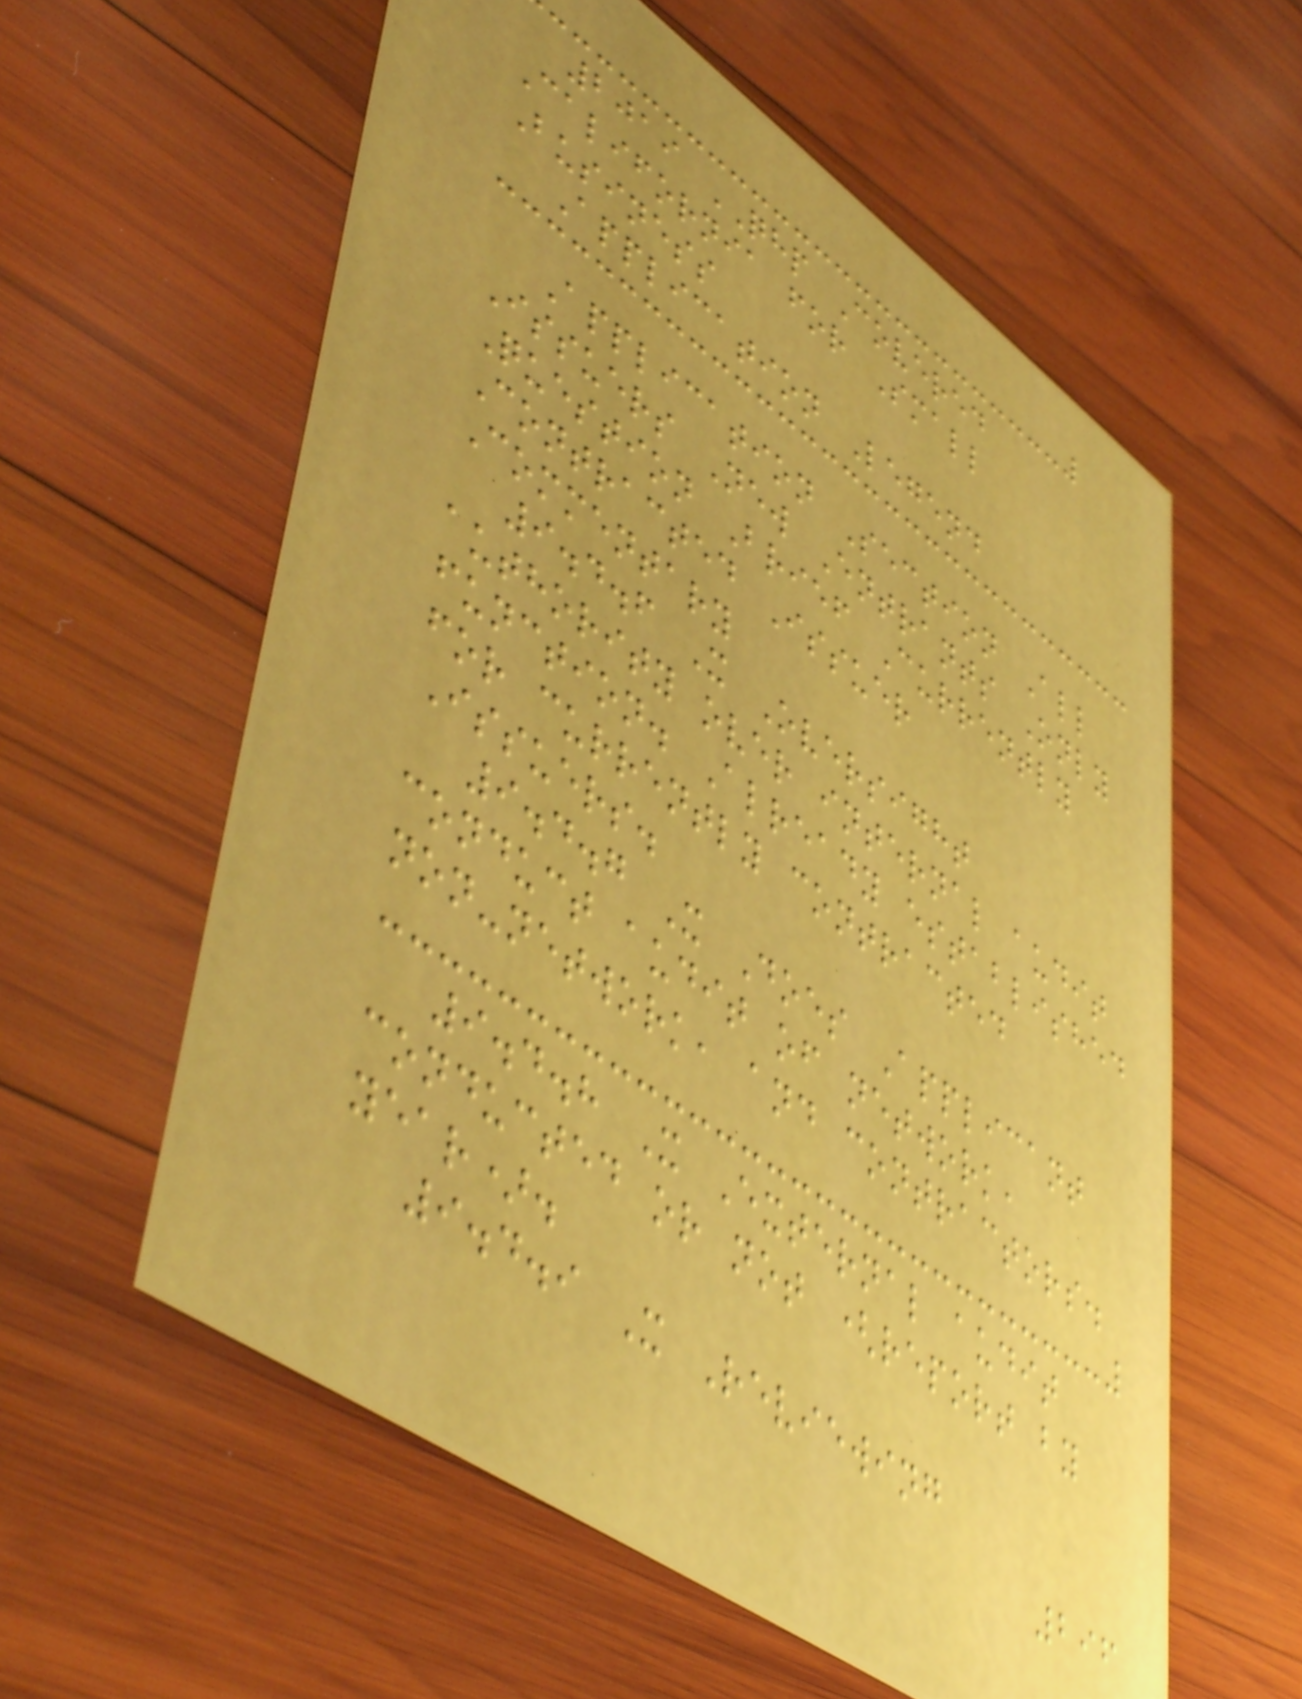2019 QHP Covered
California for Small
Business
Application Legend
Application Section All
Issuers New Entrants Only
Question Brief Currently
Contracted Issuer
Commentary
9.4.6 X Oversight
authority over internal audit
function. Already established
for currently contracted
Issuers.
9.4.7 X Does Applicant
conduct audit of network,
non-network, and contractors.
9.4.8 X External audit
conducted or not (report by
year).
9.4.9 X Reviewing
296
